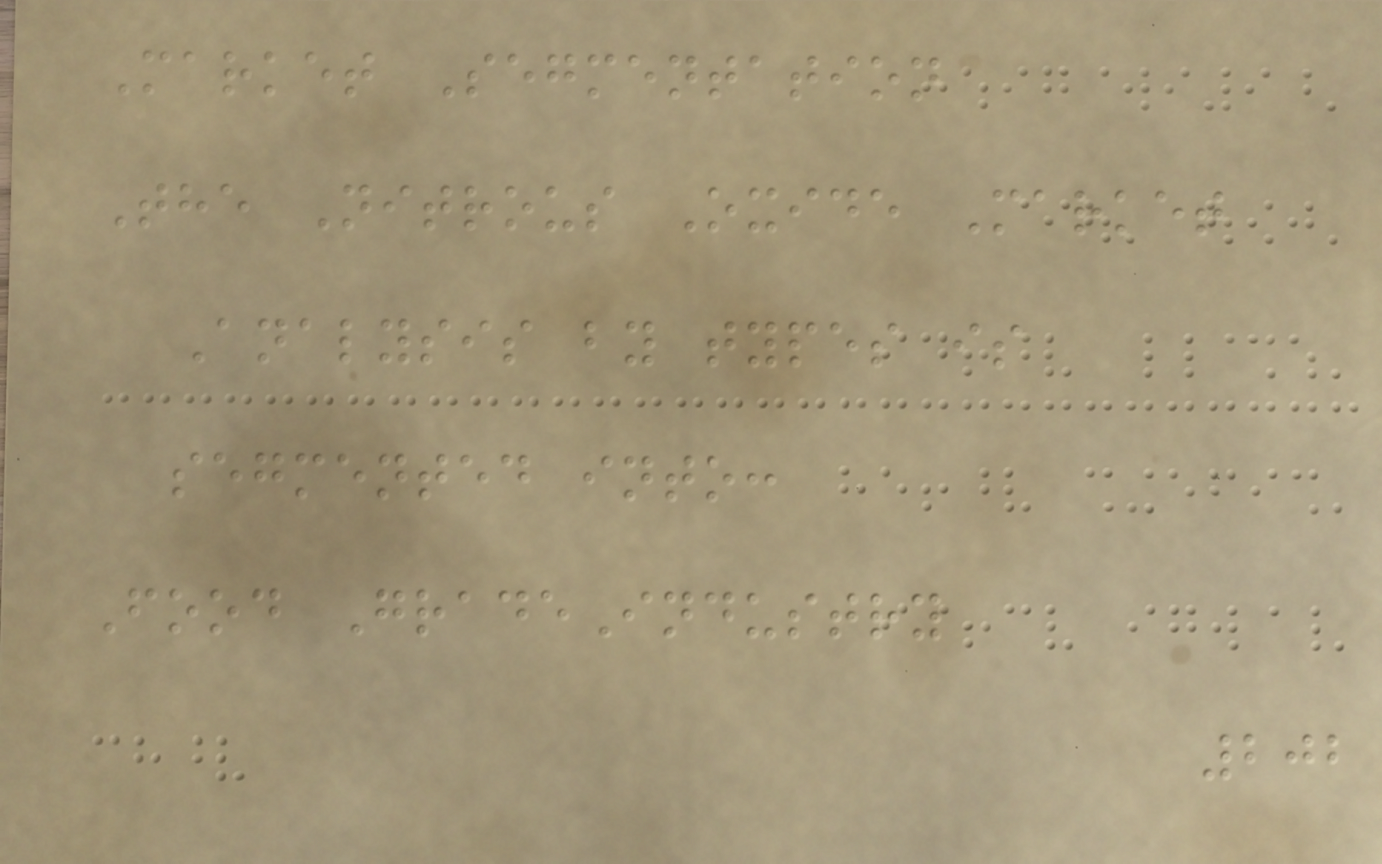Market Segmentation
The Nitrous Oxide Market
Analysis by types is
segmented into:
Food GradeIndustry
202
